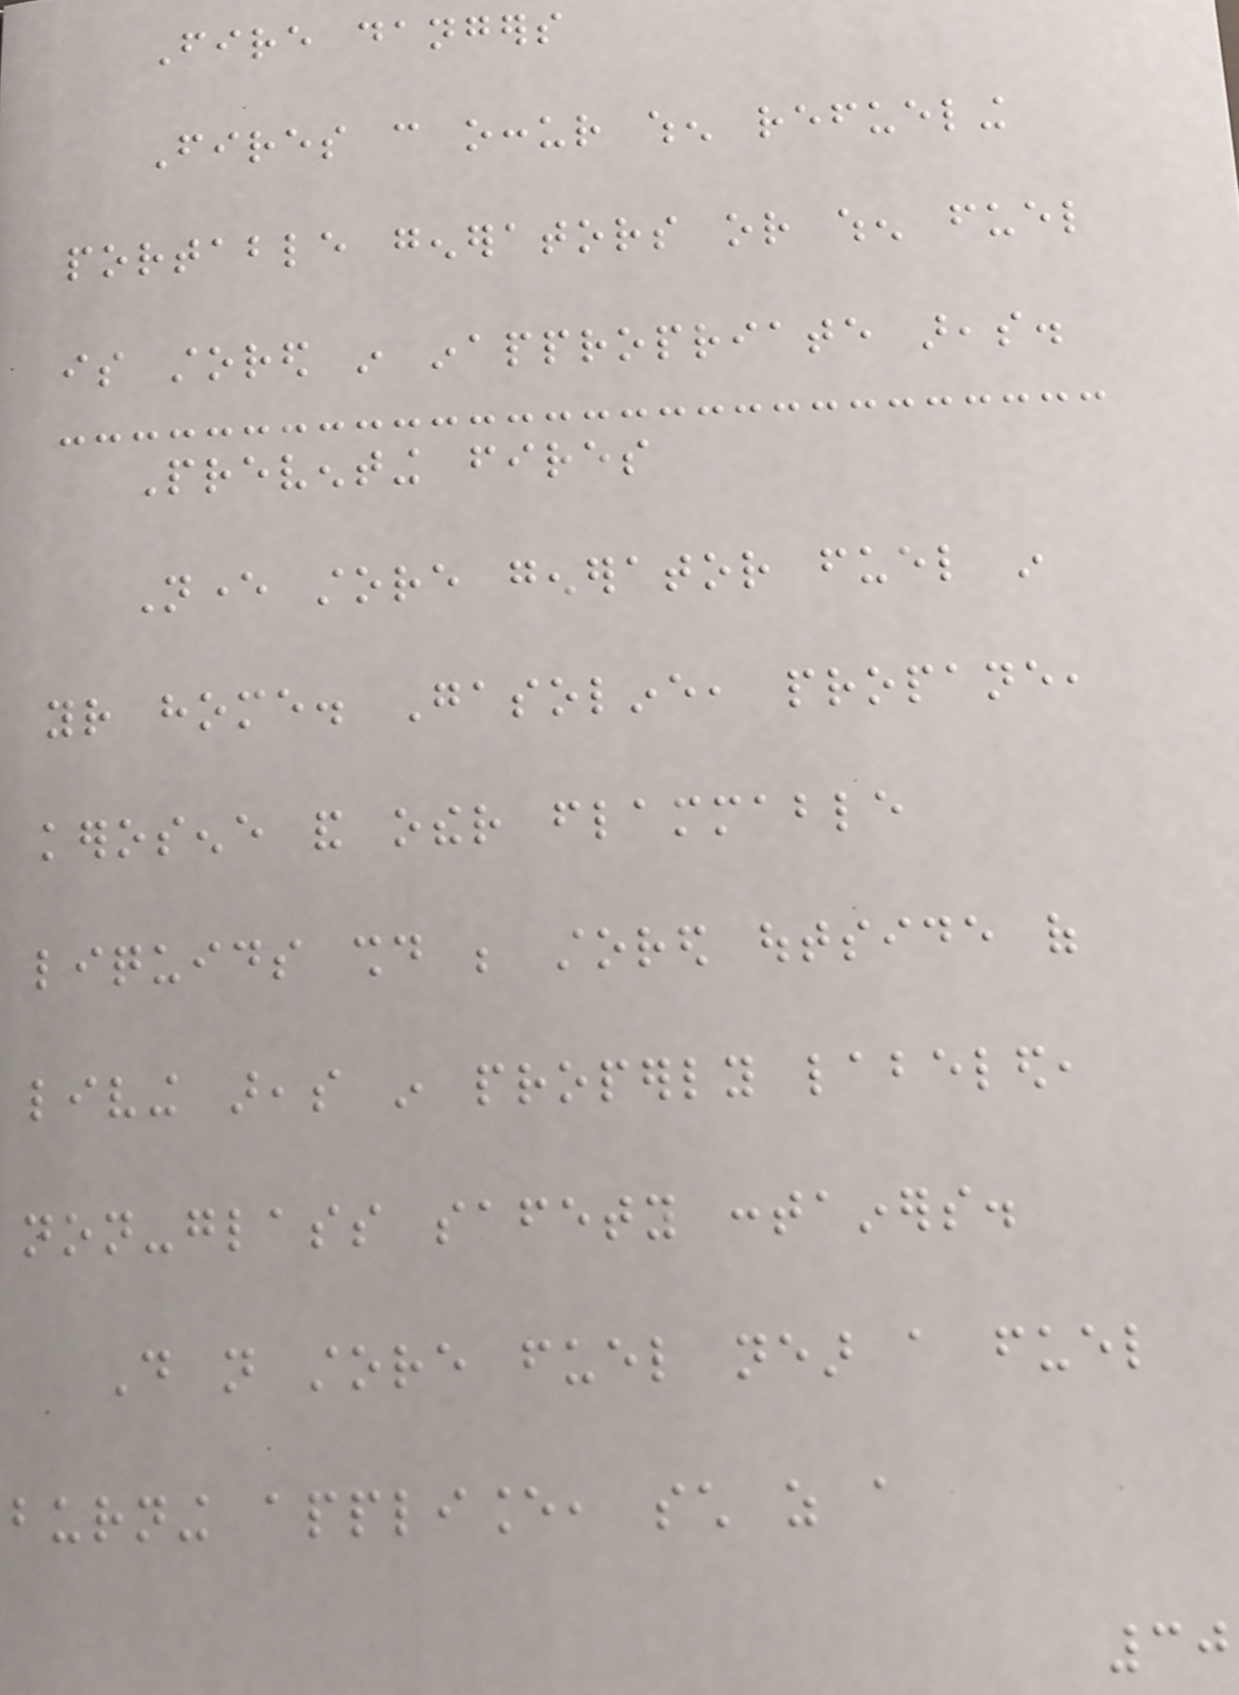Fire dangers
Fires can occur when refueling
portable generators or when fuel
is stored in inappropriate areas.
Preventing fires
Never store generator fuel in
your home. Gasoline, propane,
kerosene and other flammable
liquids should be stored outside of
living areas in properly labeled,
non-glass safety containers.
Do not store fuel near a fuel
burning appliance, such as a
30
